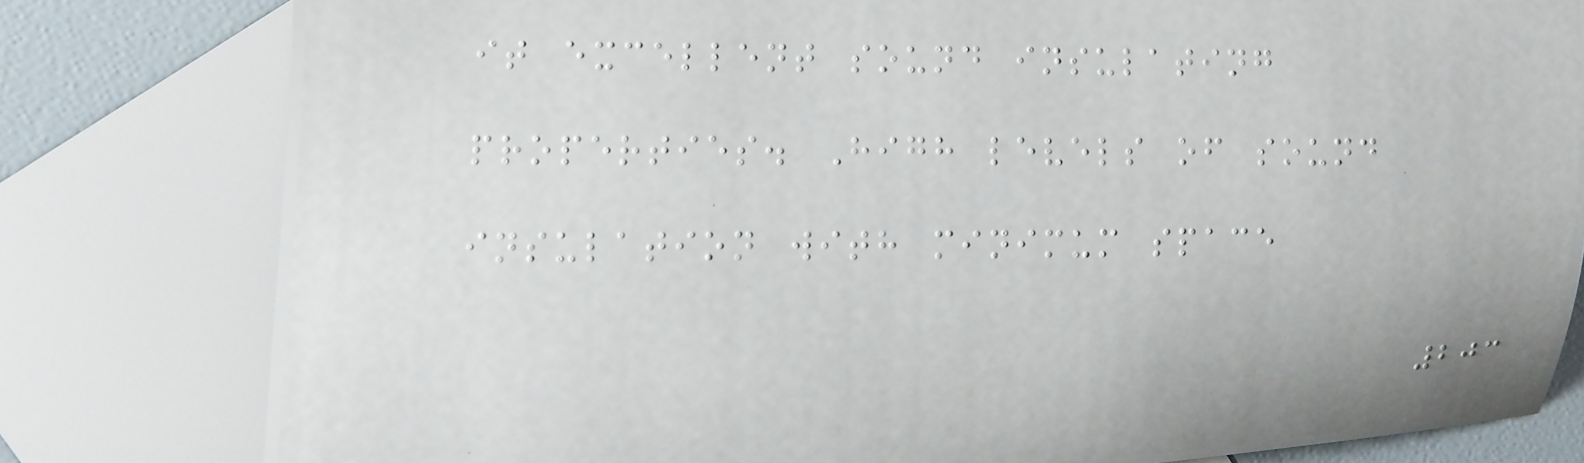it excellent sound insulating
properties. High levels of sound
insulation with minimum space
203
